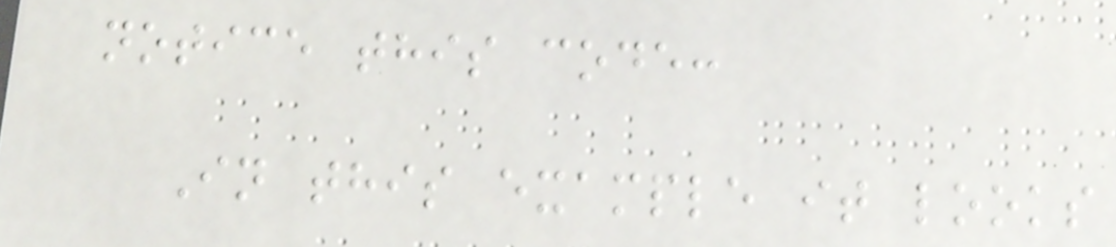notice this code:
In this example it looks
